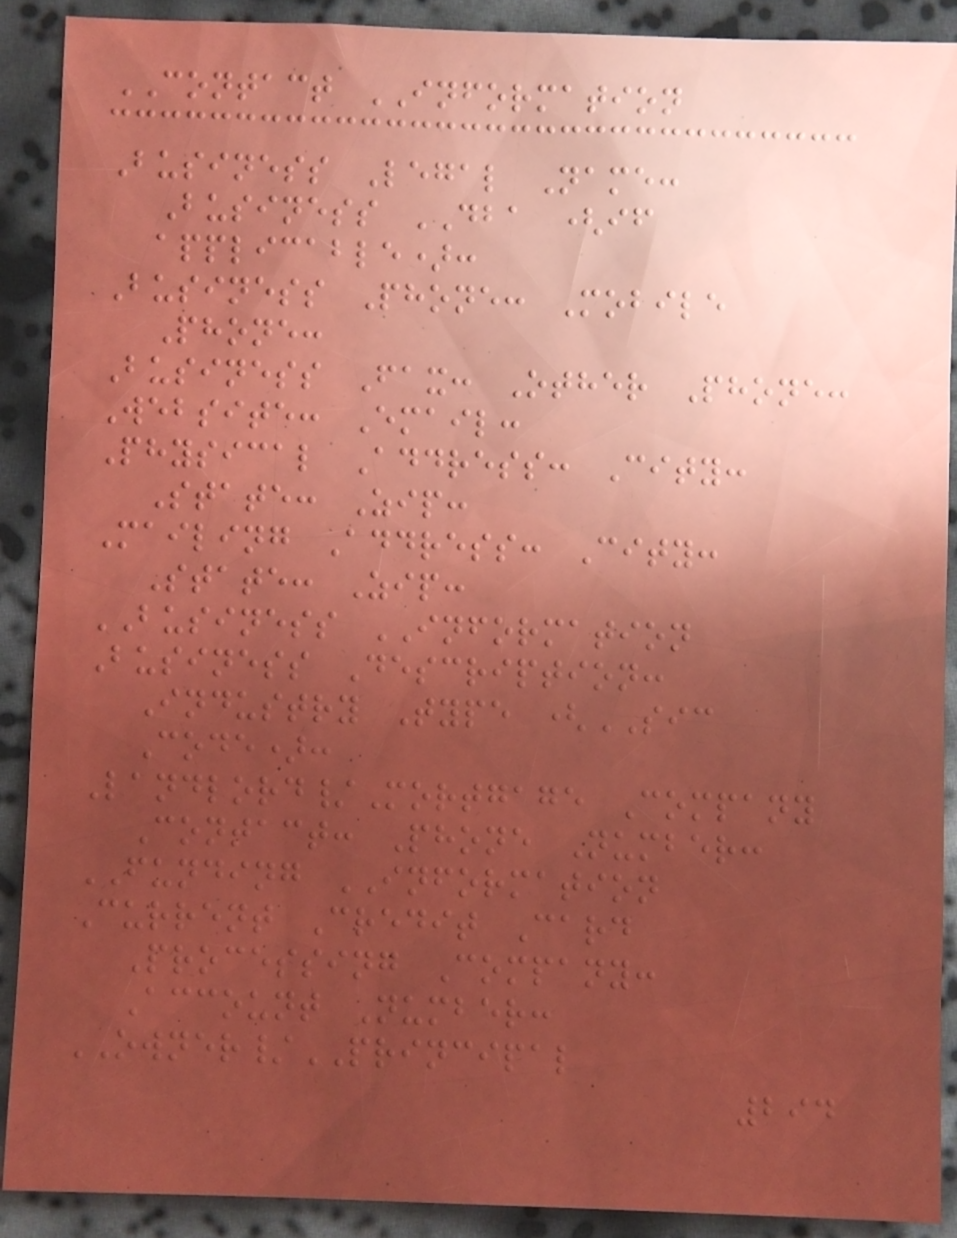CONTACT INFORMATION
Business Legal Name:
Business DBA (if
applicable):
Business Phone: Mobile
Phone:
Business Fax: Other Phone:
Website: Email:
Physical Address: City:
State: Zip:
Mailing Address: City:
State: Zip:
BUSINESS INFORMATION
Business Description:
Industry Type (SIC
Code):
Landlord/Mortgage Company
Contact: Phone Number:
FUNDING INFORMATION
Current Credit Card
Processing Company:
Account Number:
OWNER/PRINCIPAL
294
